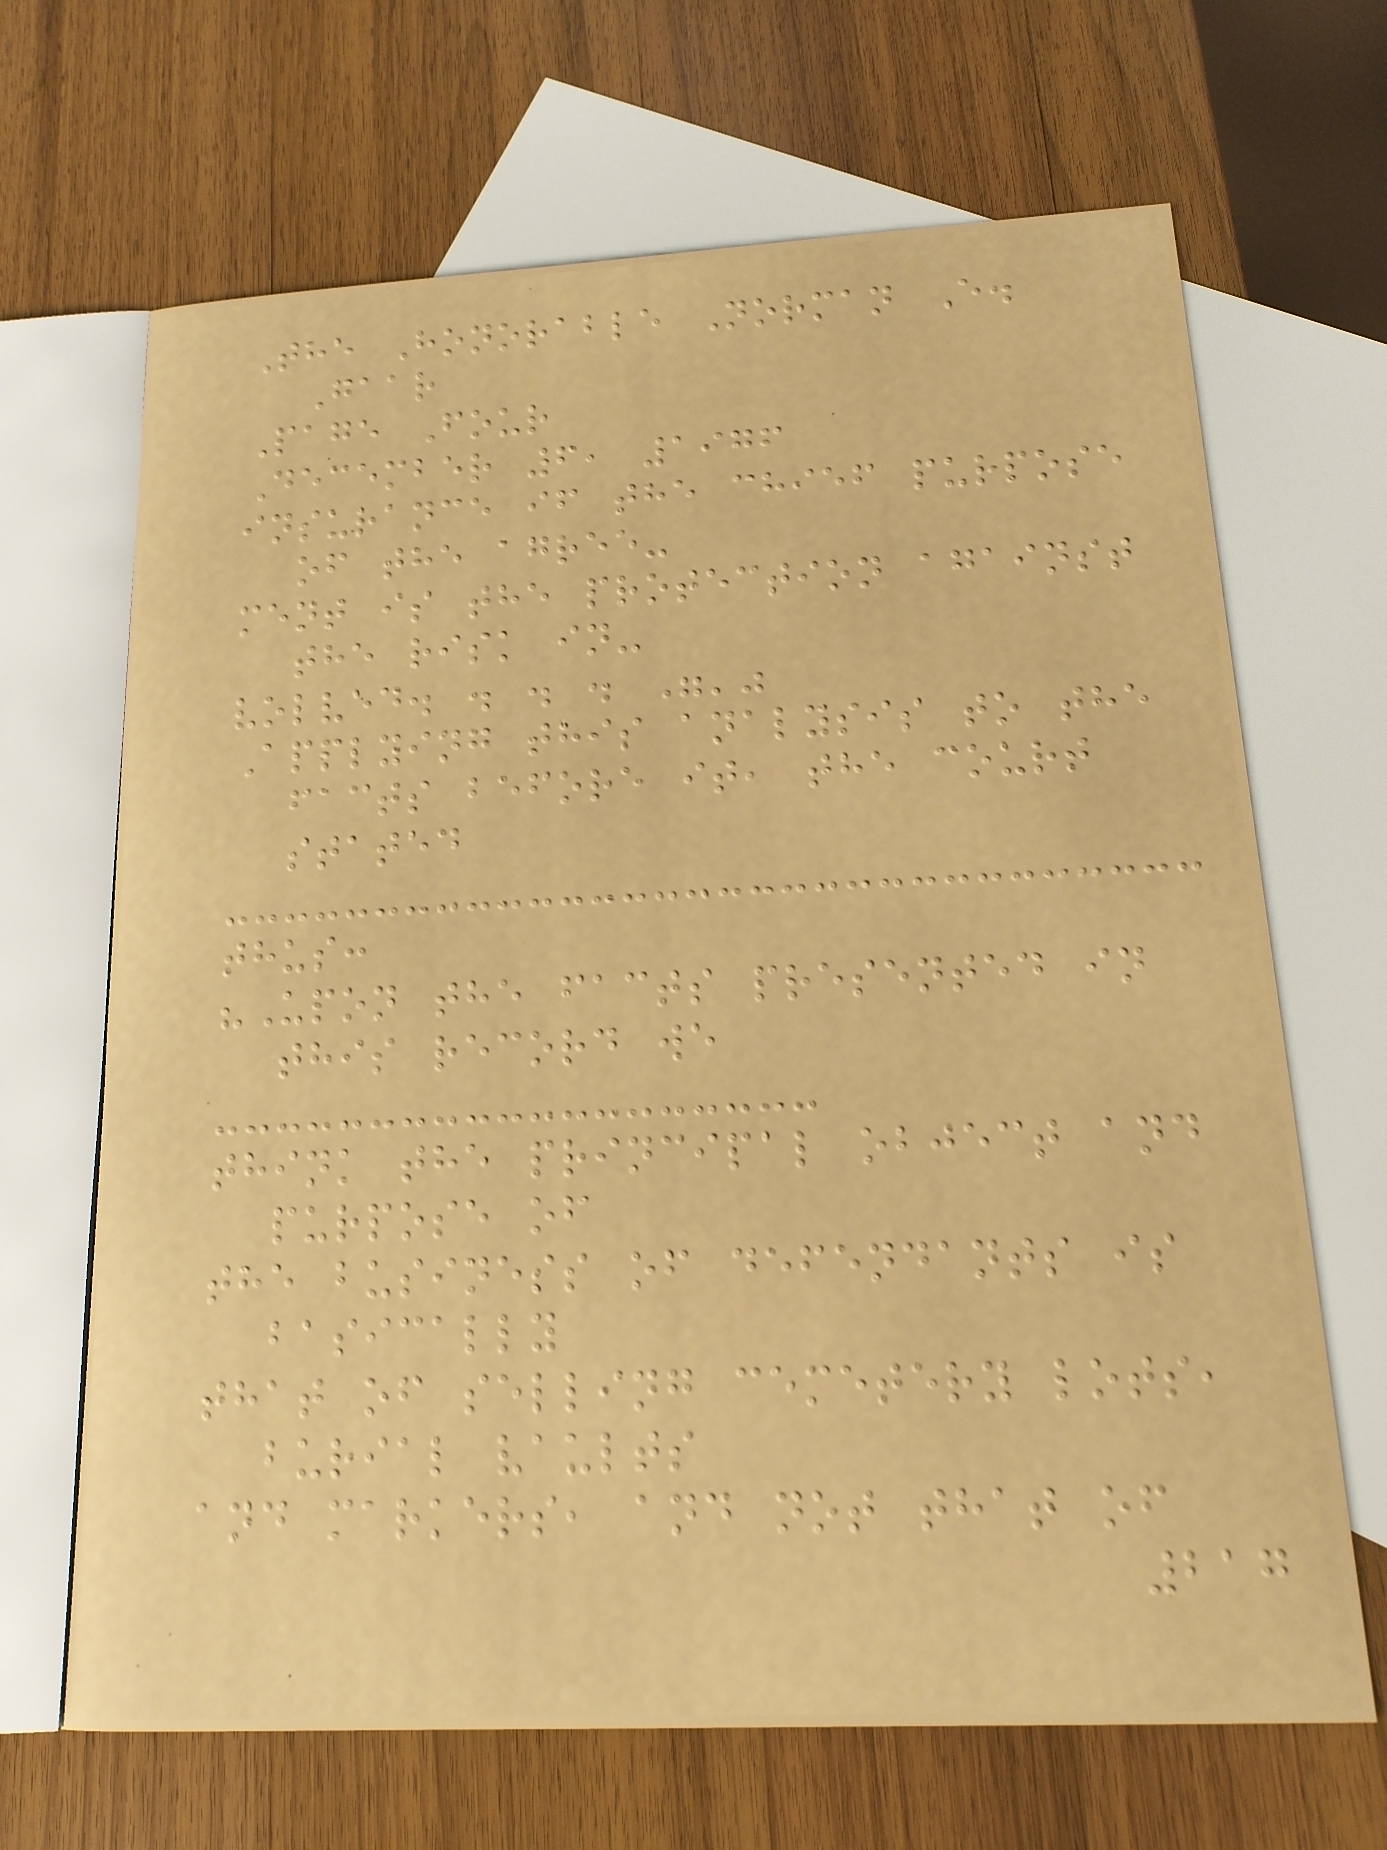The Honorable Norman E.
Gaar
Page Four
December 6, 1976
insurance if the chief purpose
of the agree-
ment is the protection against
the risk in-
volved. . . . "'"
Applying this analysis to the
facts before it, the court
stated
thus:
"Upon the facts presented in
this record we
think the principal object and
purpose of
the business of defendants is
basically
that of selling cemetery lots,
burial vaults
and markers, and not that of
217
